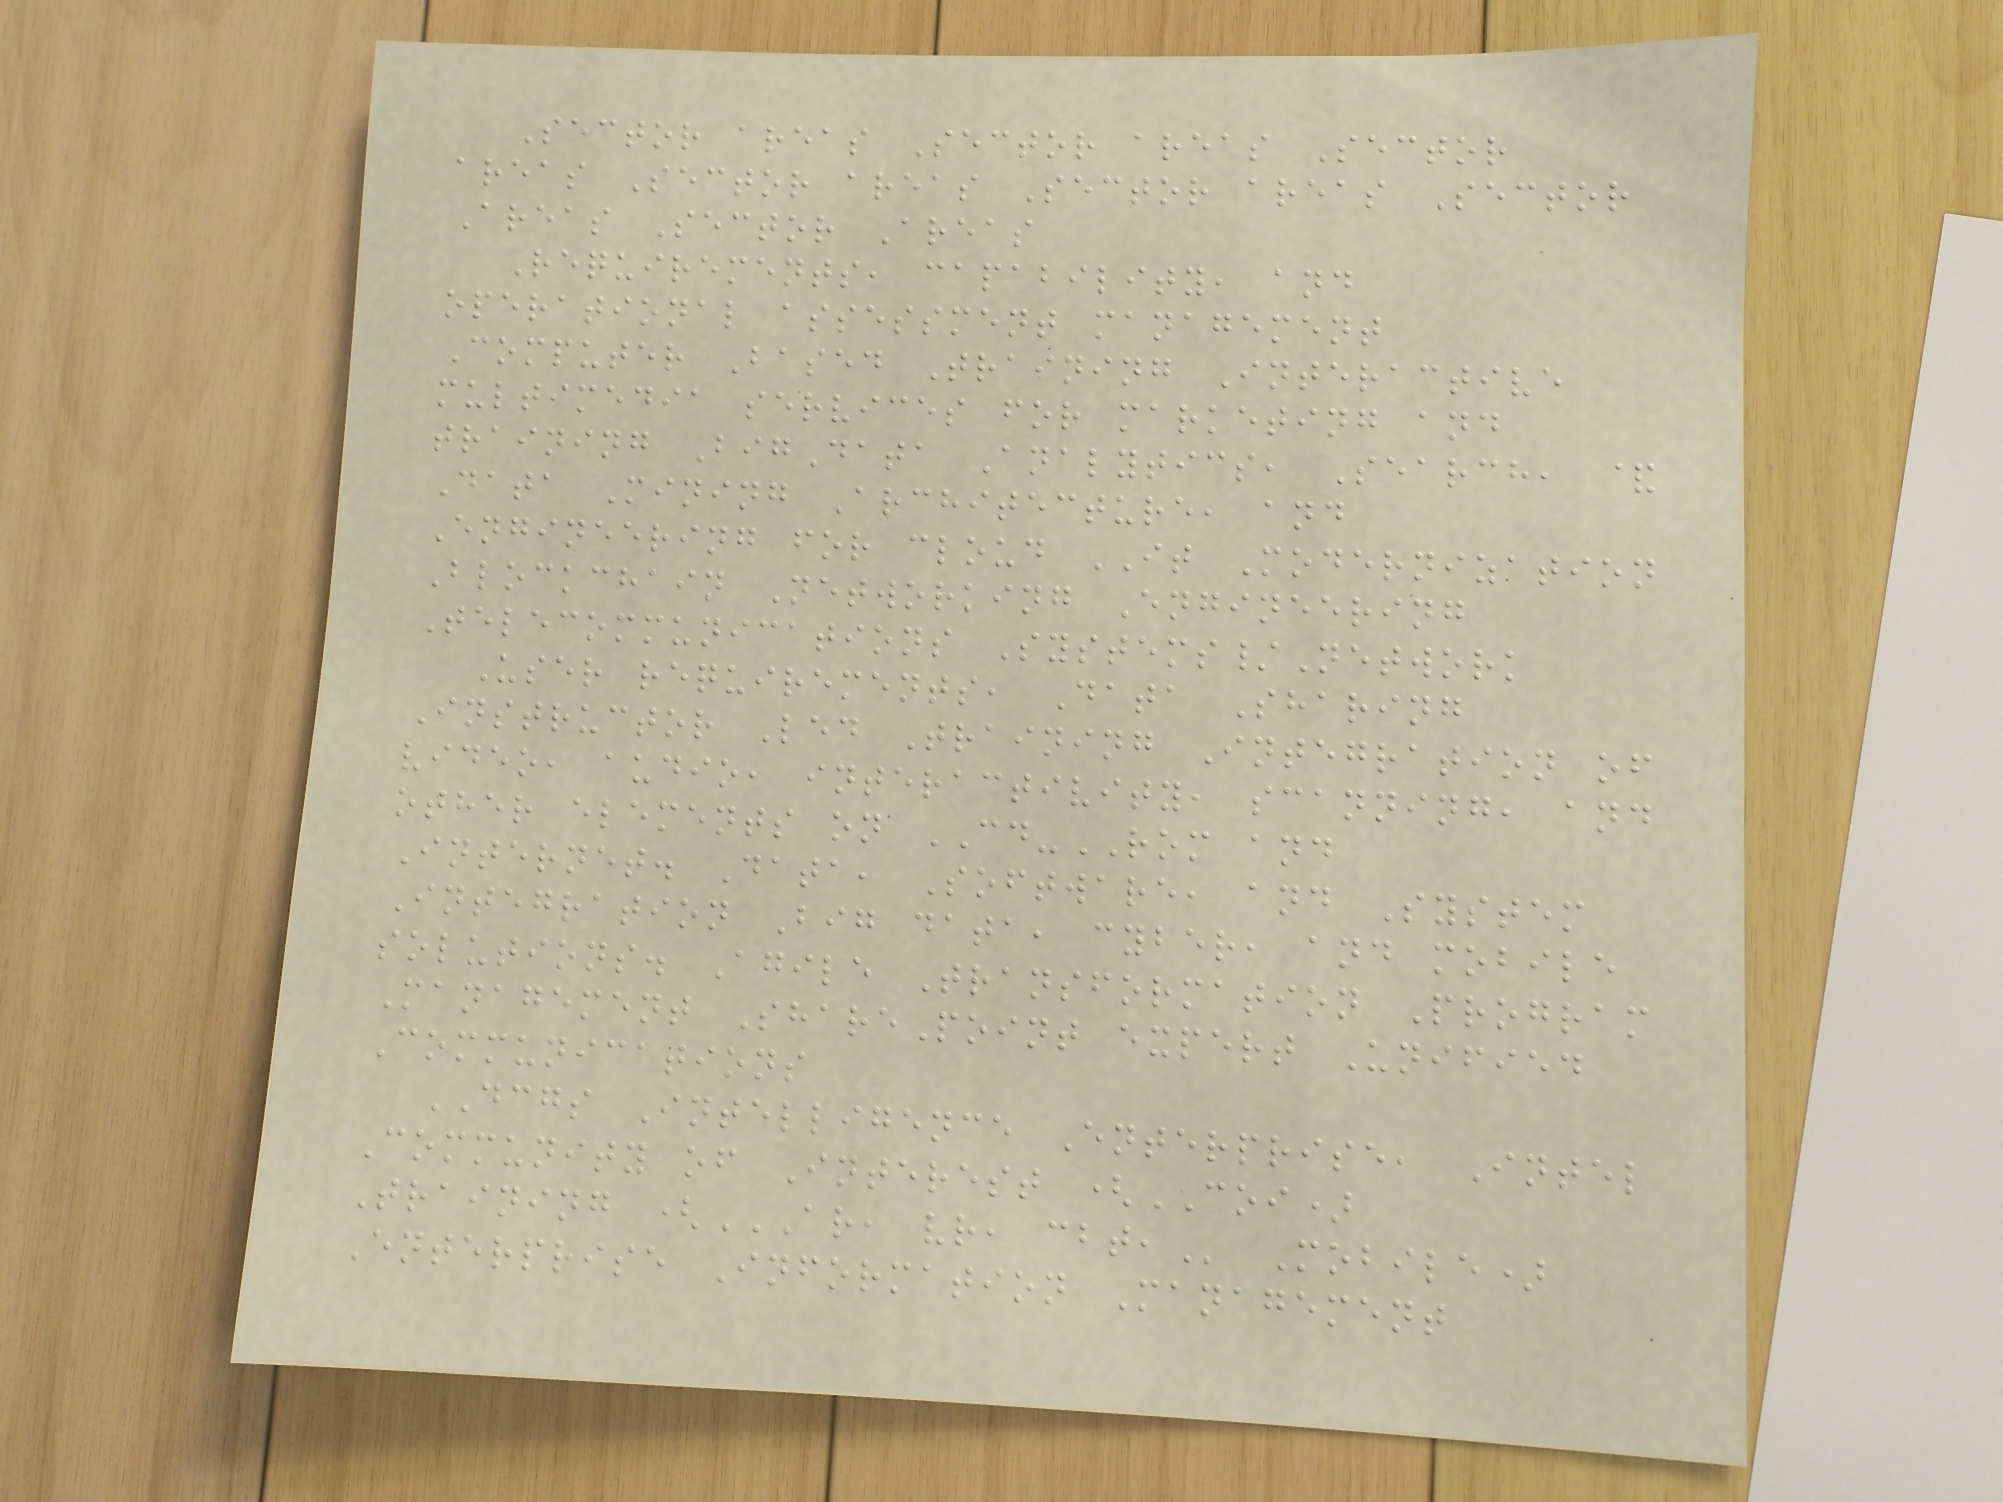Sector areas Sector areas Sector
areas Sector areas Sector areas Sector
Areas Sector Areas
Requirements, capability, and
operational assessment management
Computer Based Training Interactive
multimedia services for marketing and
training BigData Analytics, Search, &
Data Mining Architecture, and
Engineering for cloud IT Modernization
Blockchain Networking Engineering
Telecommunications Systems/Network
User requirements, Data Sharing
Instructor Led Training Integration of
video, audio, interactivity, scanning, and
other elements on CD-ROM and
Internet. Data, Software, and System
Integration Big data, cyber, and mobile
solutions. Agile Transformation Program
Management SharePoint expert Unified
Communications
DCGS Intelligence Enterprise, Intel
Community of Interest (COI)
Training (AR, VR, CBT, Mobile)
Enterprise Information Management
